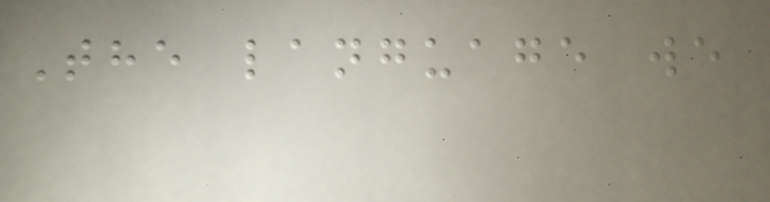The language we
